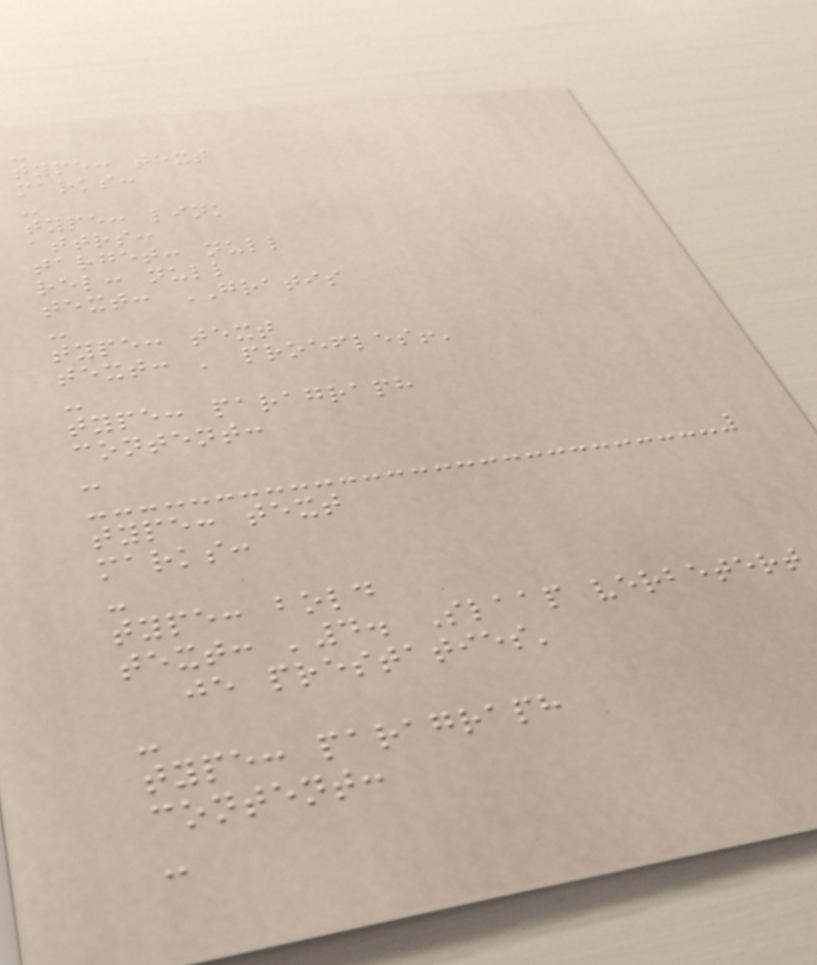-
type: text
marks:
-
type: link
attrs:
target: null
rel: null
text: GRATIS
-
type: text
text: ' proefles!'
-
type: paragraph
content:
-
type: text
marks:
-
type: bold
text: '4. Slaap verbetert
je prestaties'
-
type: paragraph
content:
-
